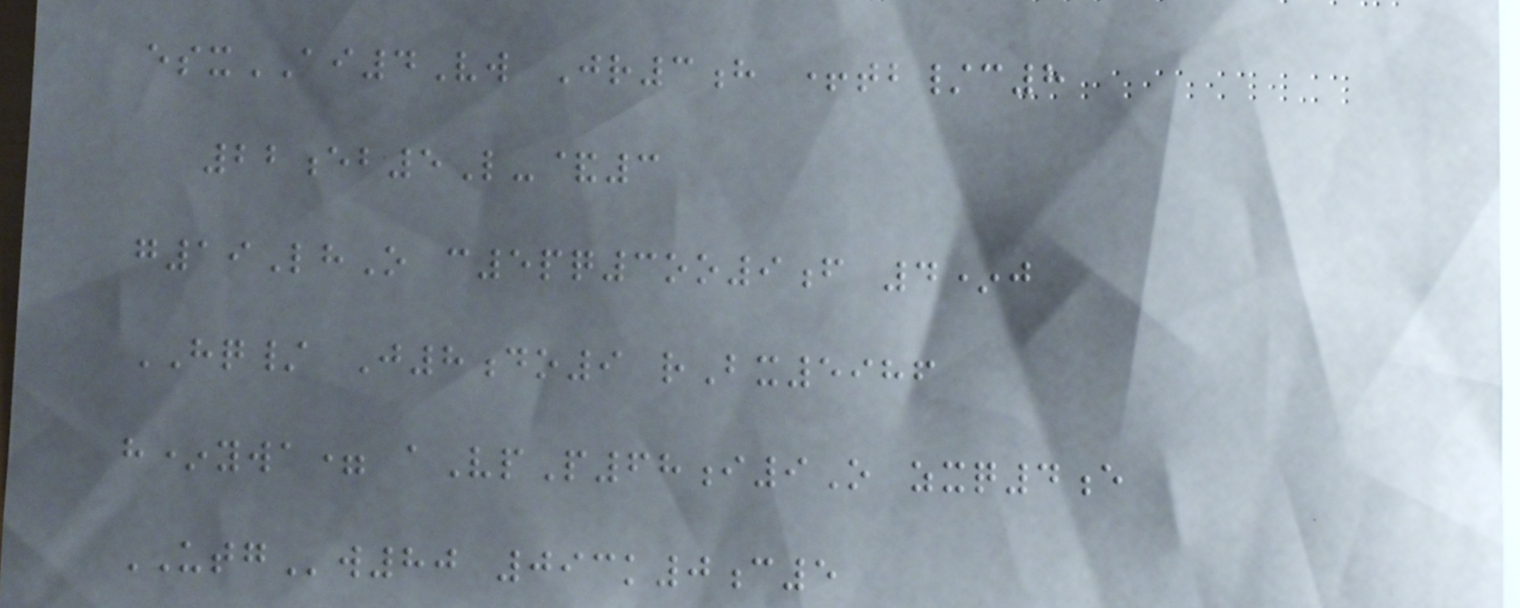esxAI4Vw Jr3h +tb/c8
22eb5L-&3
g19LhO c5pq3oo9f 4*j
HQ/ J8do9 rBx5986
h*ywa= aVpP68i9O zxq4e
UTGw80 093k0c5
